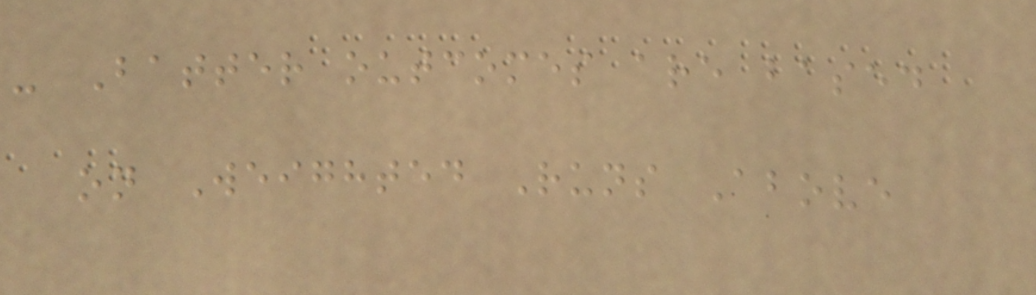- Batter outcomes are based
on Weighted Runs Above
